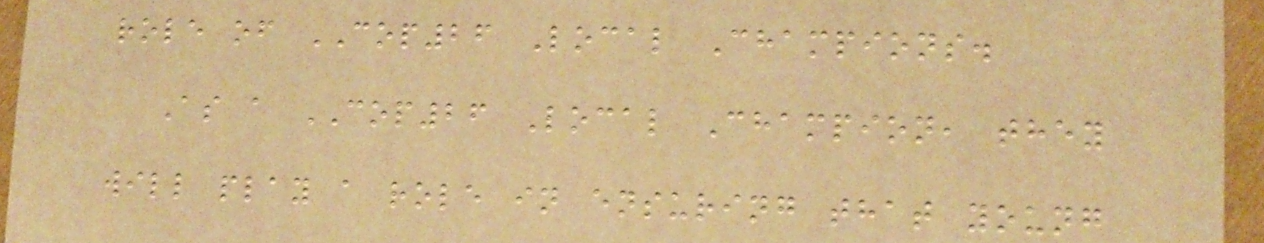role of COP26 Local Champions.
As a COP26 Local Champion, they
will play a role in ensuring that young
